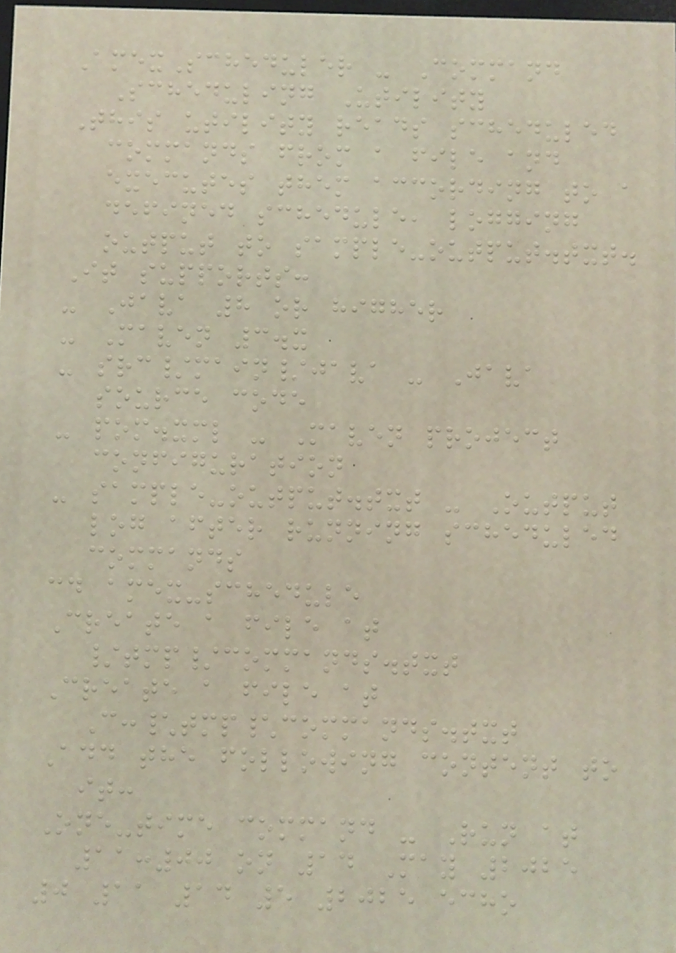AmexScheduler - Command
Scheduling Utility
This utility reads scheduled
commands from a file and
executes them according to a
defined schedule, logging
output to sample-output.txt.
It supports:
- Java 8 or higher
- Maven 3.x
- src/main/java - Java
source code
- pom.xml - Maven project
configuration
- sample-output.txt - Output
log after running scheduled
commands
cd amex-schedule
Create a file at
/tmp/commands.txt
Create a file at
C:\tmp\commands.txt
Add the following content to
it:
One-time command - Run at
11:00 on 14 May 2025
0 11 14 5 2025 echo
